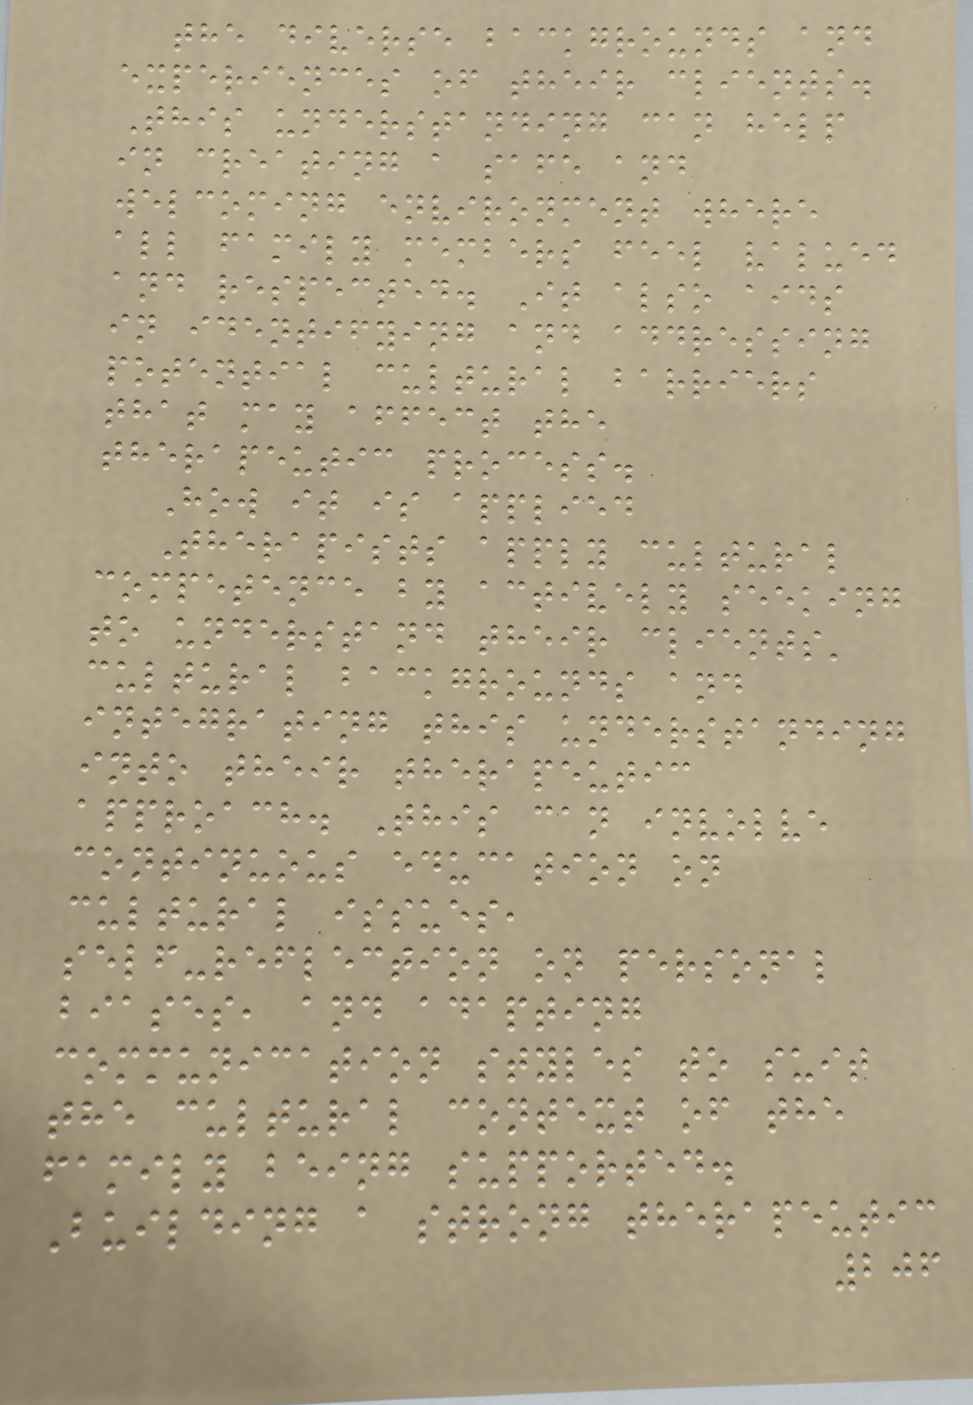the diverse backgrounds and
experiences of their clients.
This understanding can help
in creating a safe and
welcoming environment where
all family members feel valued
and respected. It also aids
in identifying and addressing
potential cultural barriers
that may affect the
therapeutic process.
How it is applied
Therapists apply cultural
competence by actively seeking
to understand their clients'
cultural backgrounds and
integrating this understanding
into their therapeutic
approach. This can involve
continuous education on
cultural issues,
self-reflection on personal
biases, and adapting
communication styles to suit
the cultural context of the
family being supported.
Building a strong therapeutic
206
